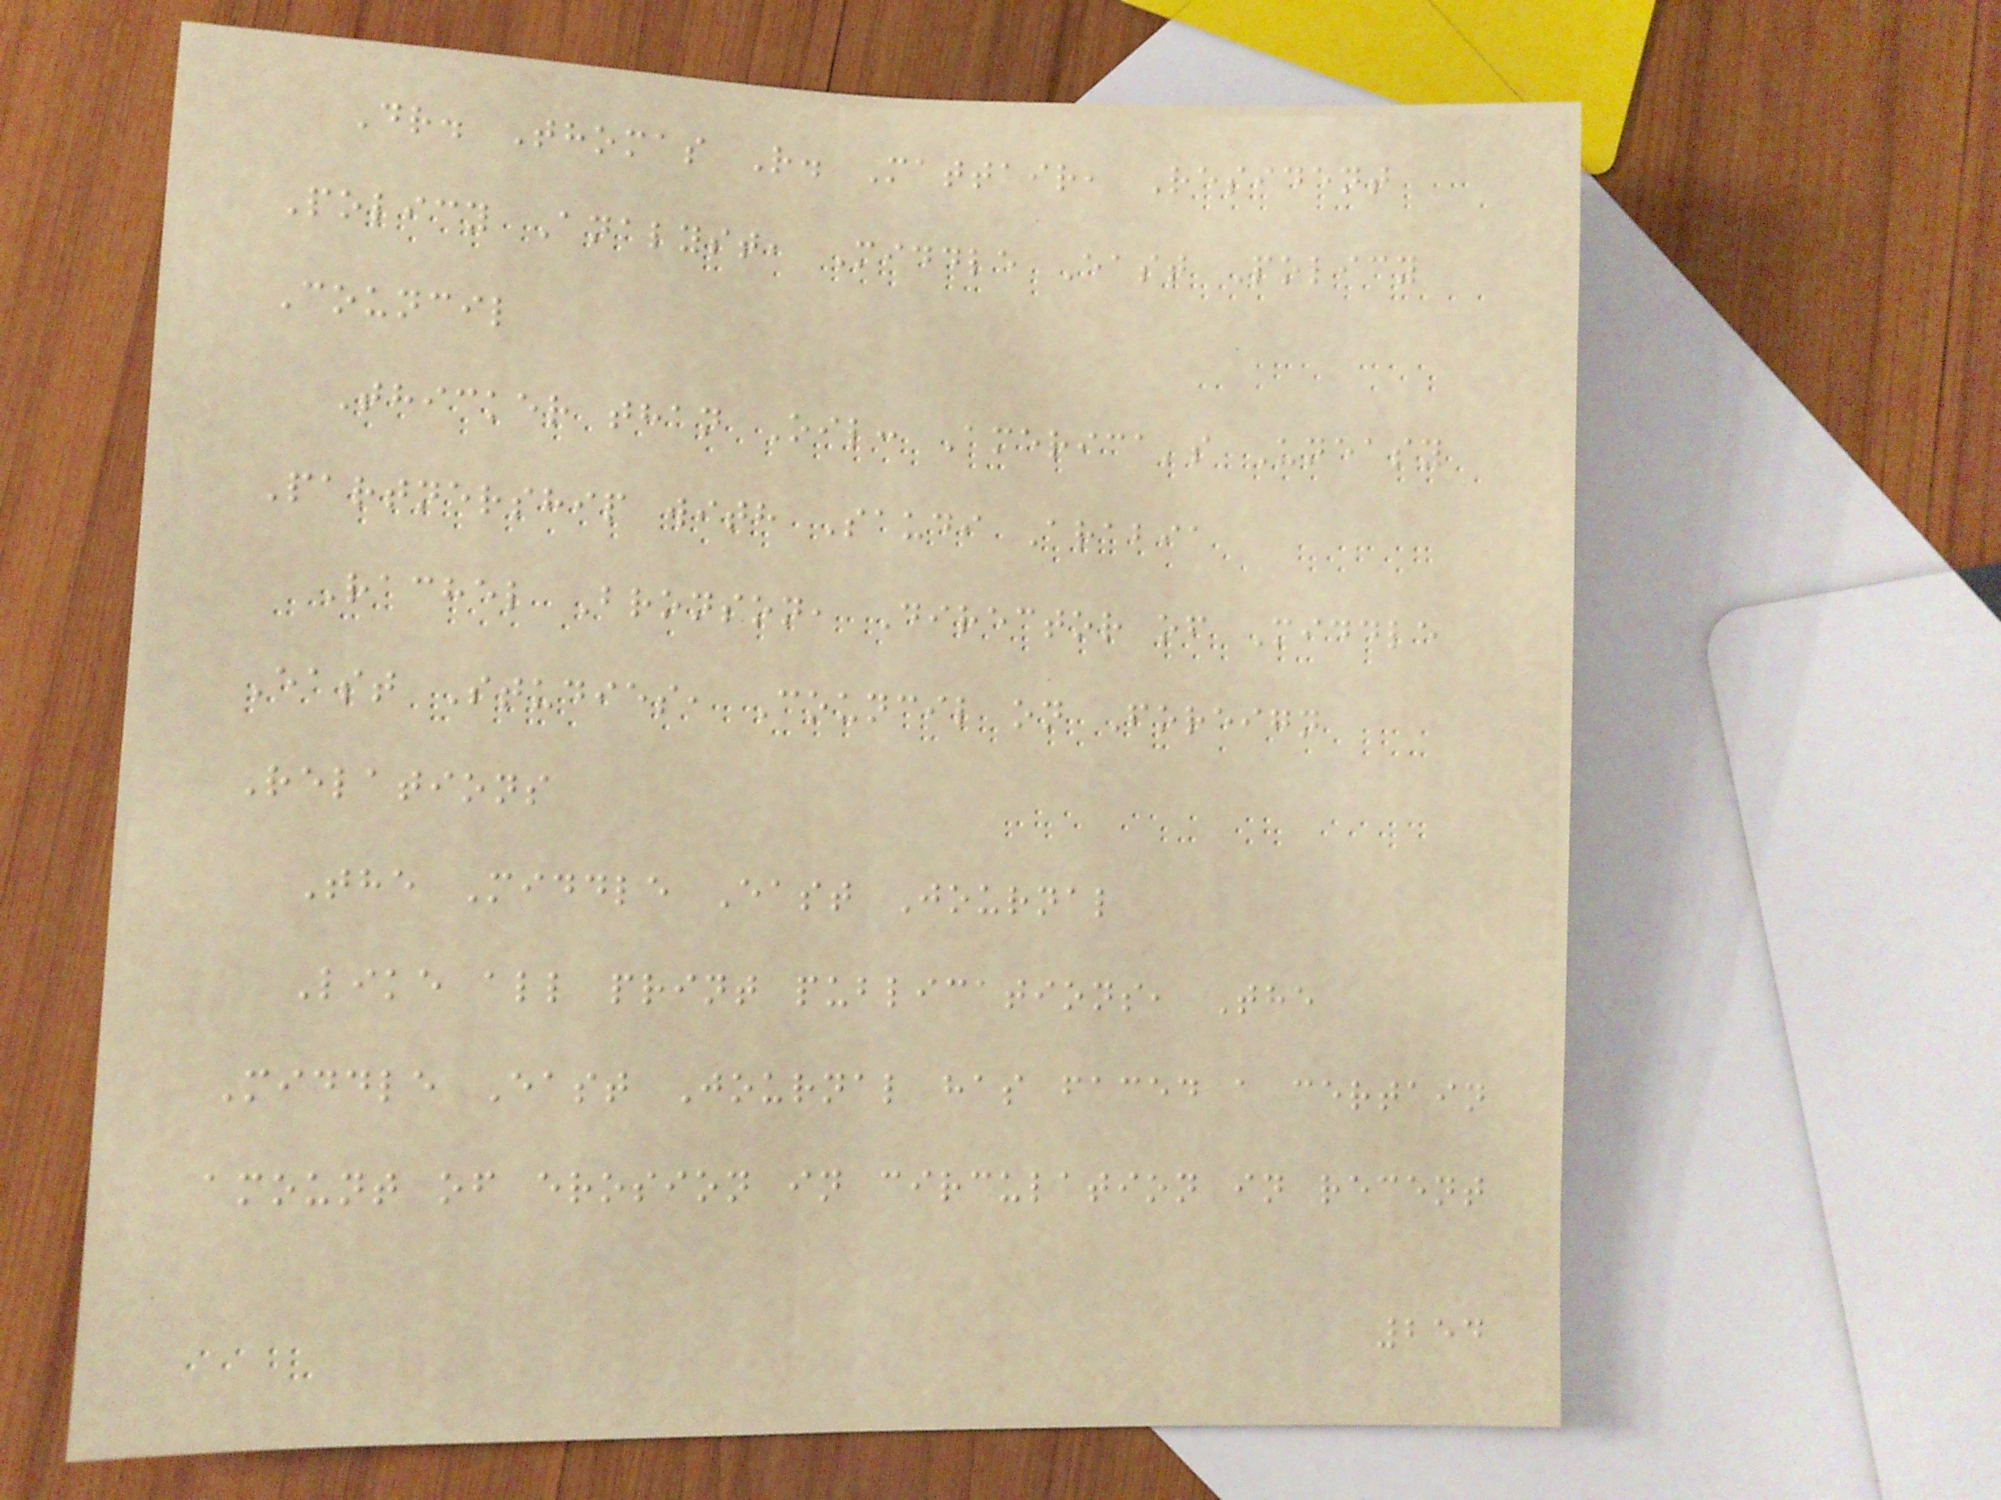Dr. Thomas R. Mattair, Resident
Policy Analyst, Middle East Policy
Council
Thicker than Oil: America's Uneasy
Partnership with Saudi Arabia
Rachel Bronson, Director of Middle
East Studies, Council on Foreign
Relations
The Middle East Journal
Like all print publications, The
Middle East Journal has faced a certain
amount of erosion in circulation in recent
254
